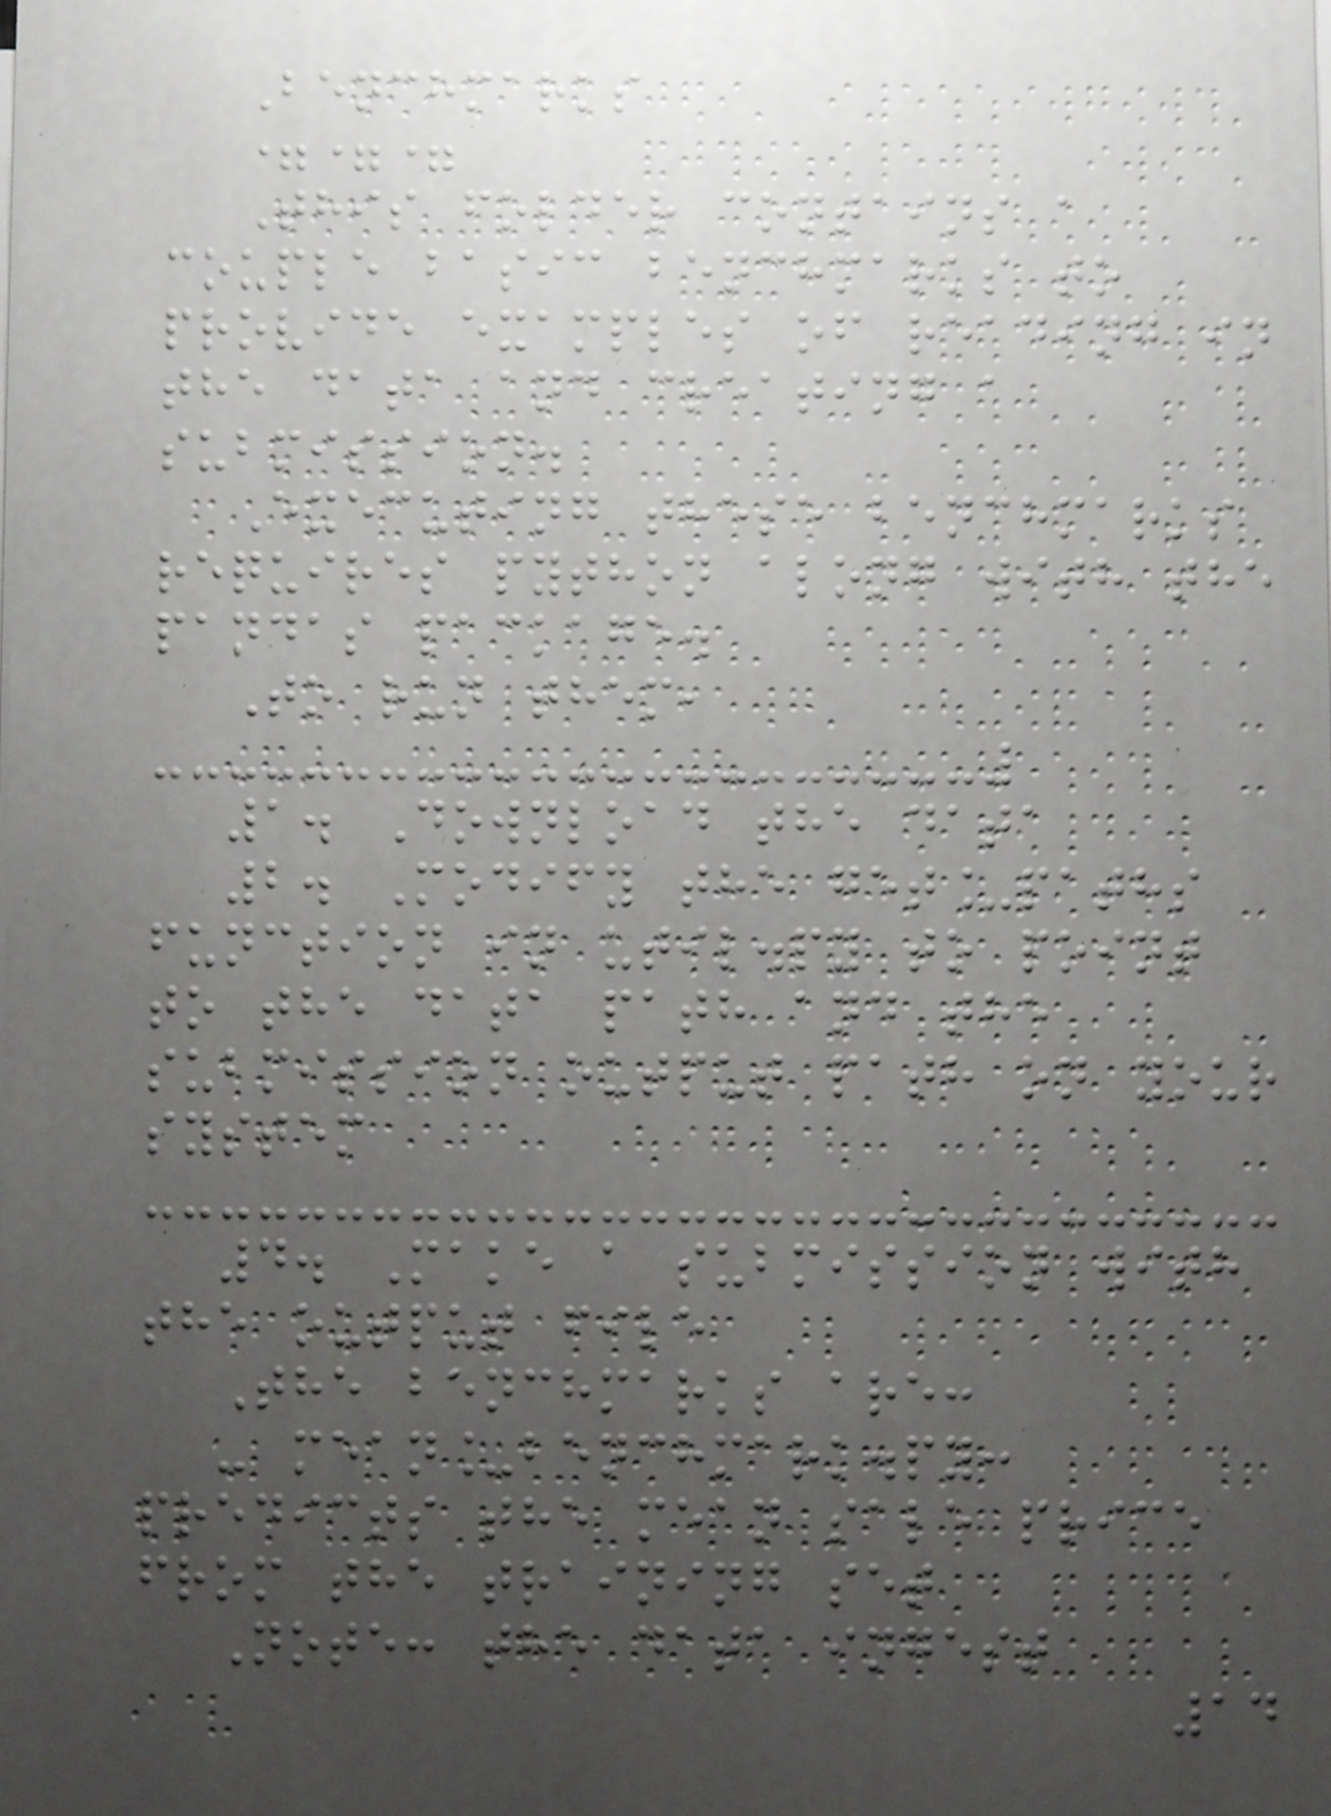Benchmarks
===
This folder contains a
couple basic benchmarks to
provide examples of reading in
the data and creating a
submission.
Executing these benchmarks
requires python along with the
pandas package.
To run them,
1. Download the data
2. Modify the get_paths
function in util.py to point
to the data path and the
submission output path on your
system
4. Make a submission with
the output file
The benchmarks are:
- mean_benchmark.py:
predicts the mean sale price
from the training set
Note: the data ingest
14
